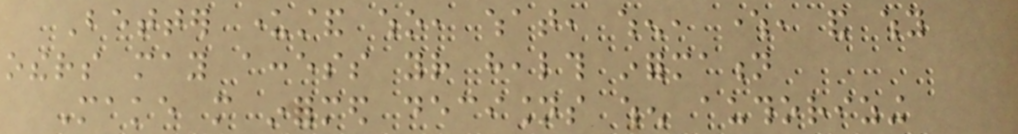Better understand who, what, when, where, and why
others may access your health information
Make more informed decisions when authorizing
